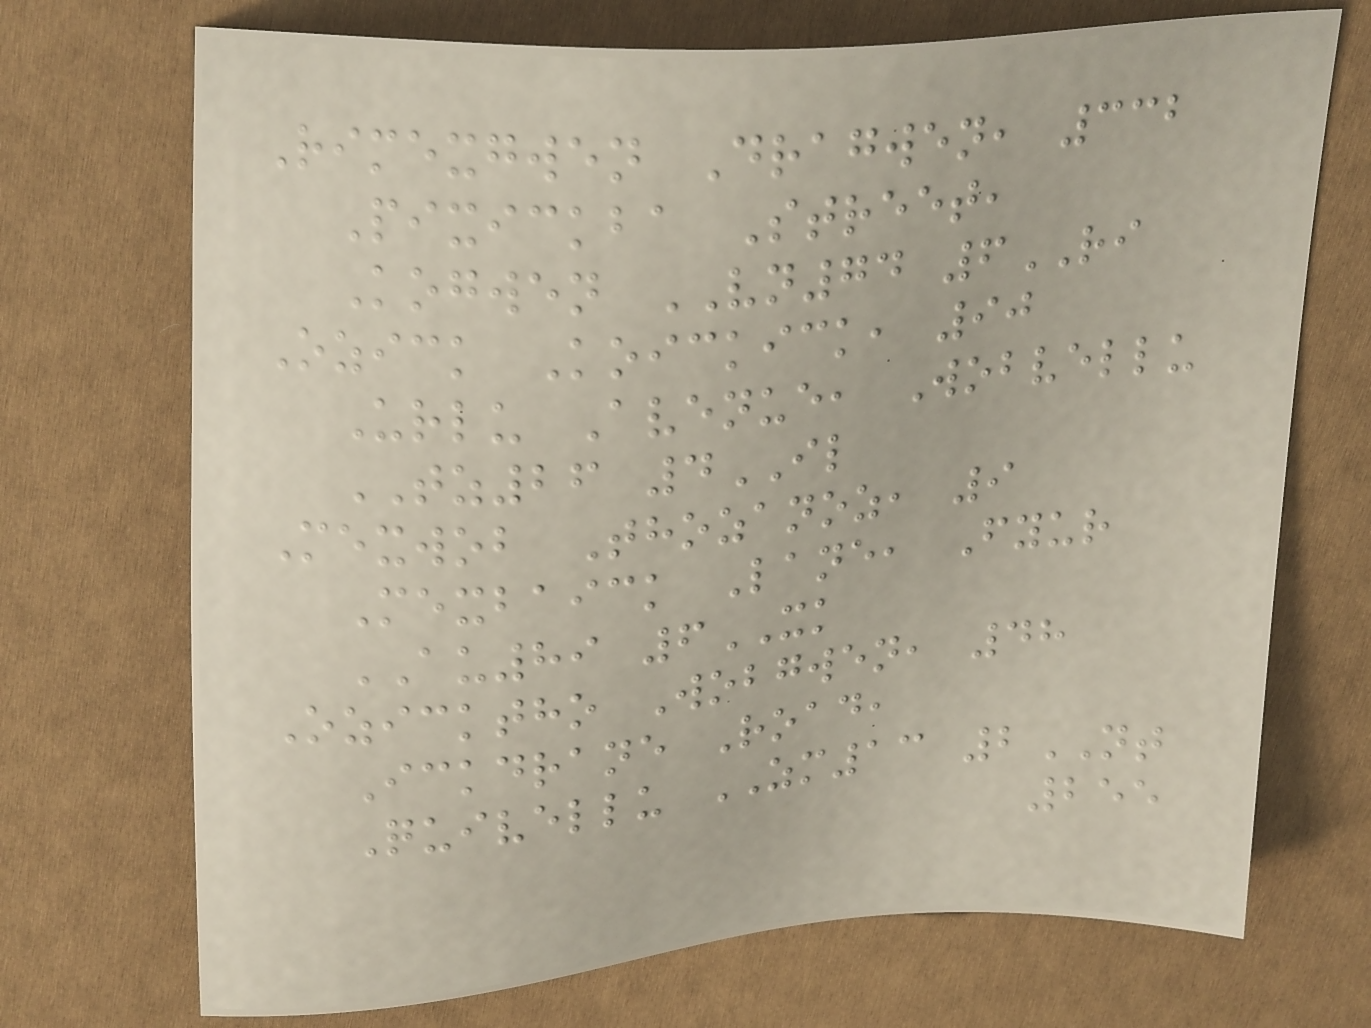Rimexgwen Dragwen, 332
Pixickba Street,
Kogwen VN74 6RI
Ozick Koickick, 90
Urlu Avenue, Wobvellu
TZ26 4IL
Mexwob Thozanoz, 9
Mexbaick Lane, Fyur
AU89 6XK
Ozicktho Wobgwen, 48
Ickdrane Road,
Quivellu ZM13 2NT
255
